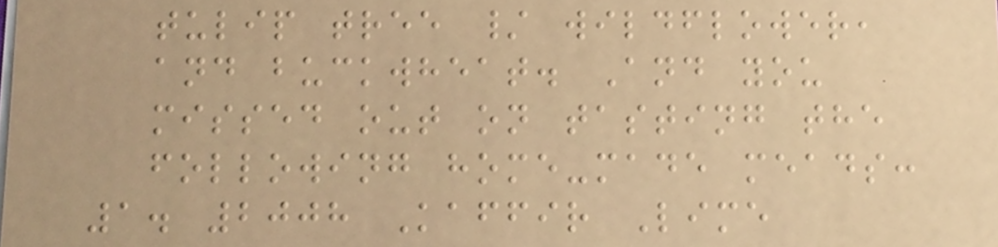tulip tree / wildflower,
and buckwheat. And you
missed out on tasting the
following home-made meads:
1. 2008 Kaffir Lime
